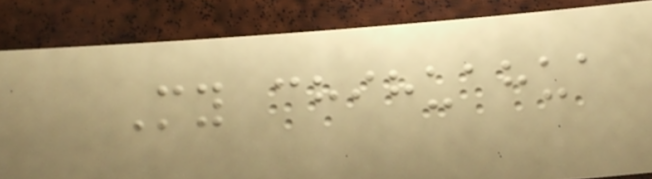My chihuahua
